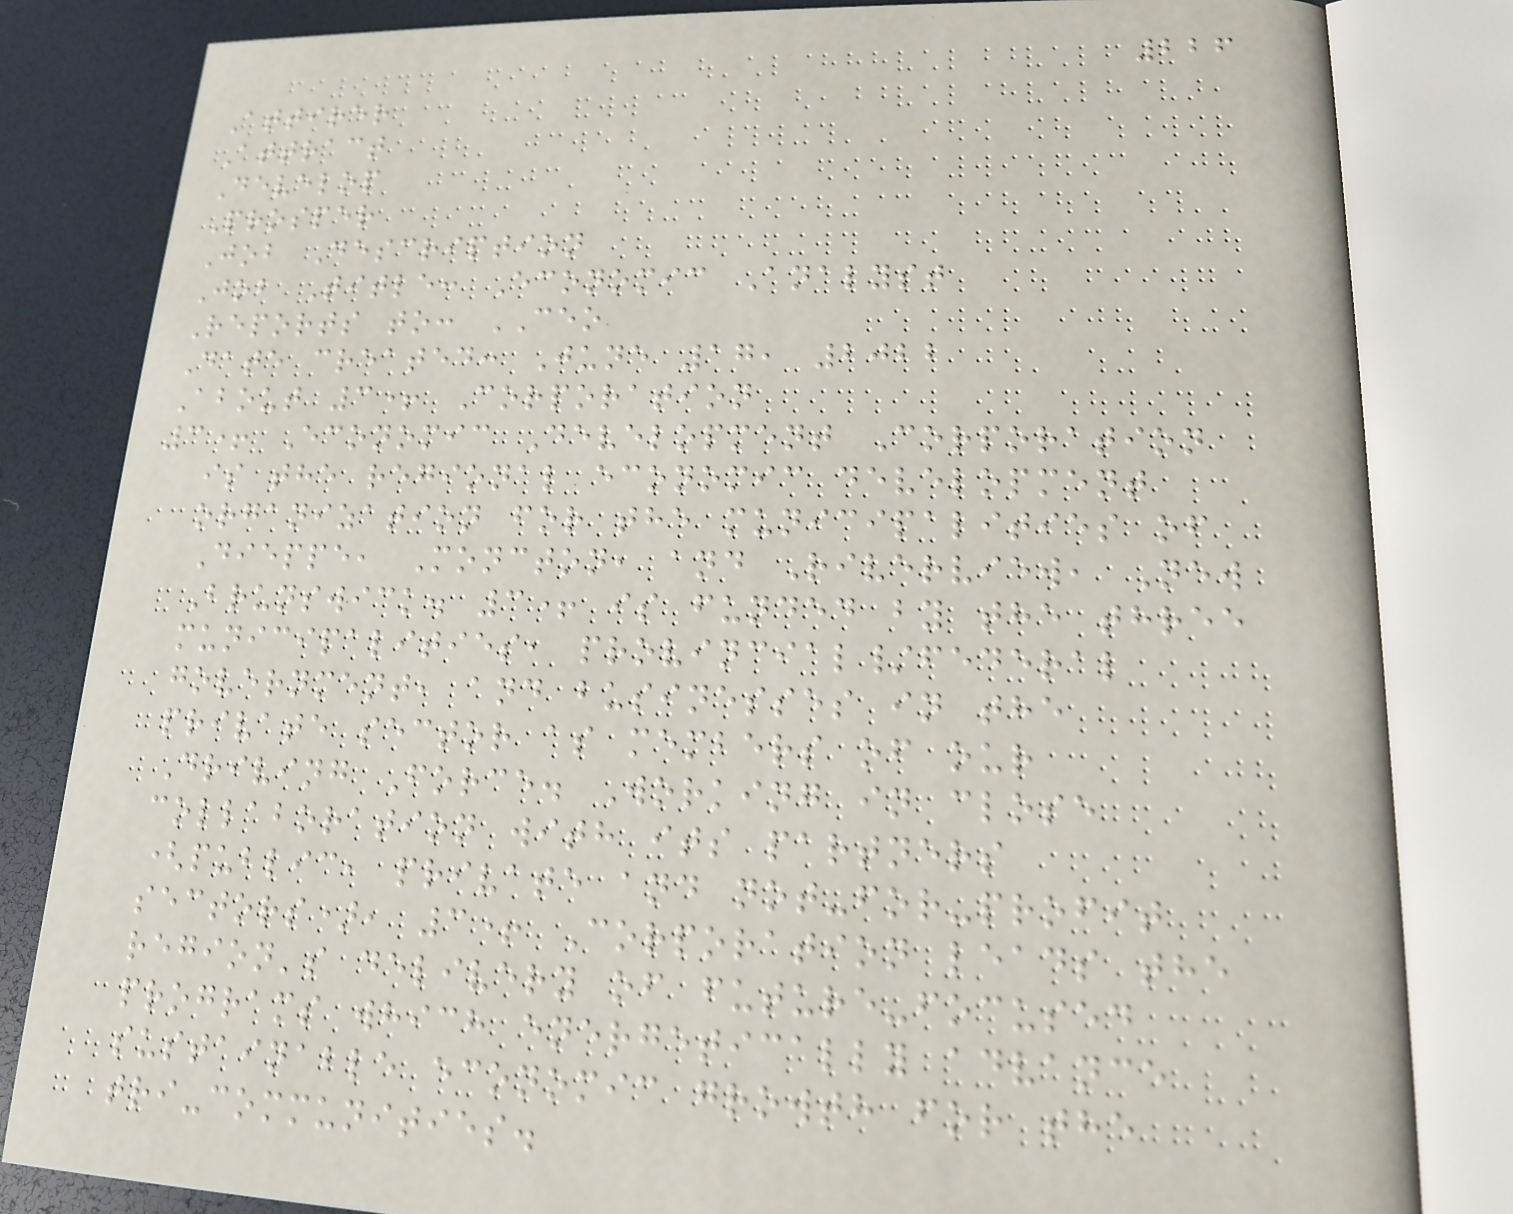226
Attirer
Attract
Develop
Prosper
Job Description
Job Title: Economic Analyst
Reports to: CEO
Date created: June 17, 2022
About 3+ Corporation
3+ Economic Development Corporation
is the regional economic development
organization for the municipalities of
Dieppe, Moncton, and Riverview, New
Brunswick. 3+ is funded by the three
municipalities, provincial/federal
government, and businesses in the
private sector as members of our
Driving Force. Working in close
collaboration with its partners
(public, private and not-for-profit
sectors), 3+ Corporation leads the
region's delivery of future-focused
programs which energetically advance
sustainable economic growth for the
tri-communities.
